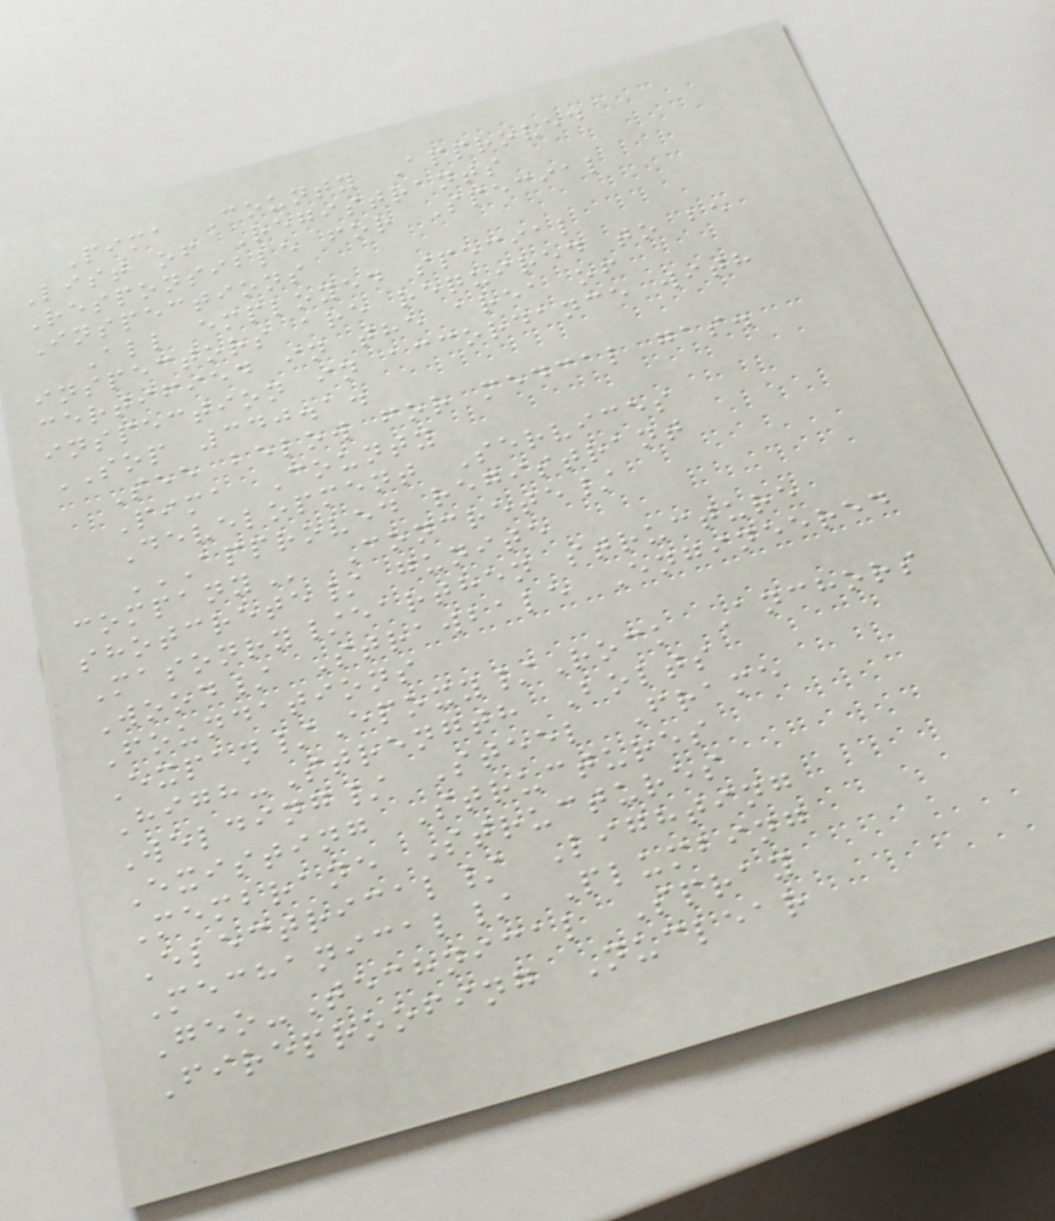Pima County Approved
List of Registrants
Responsible for Special
Inspections
All employed special
inspectors are required to be
certified in the area of
inspection in accordance with
SOP 340.1.
See below for medcal gas.
Pima County
Development Services
APPROVED REGISTRANT
COMPANY Concrete/
shotcrete/ gunite
Masonry/earthen structure
Wood/ Strawbale Engineered
Foundations
Expan/Epoxy/Rock Anchors
High-Strength Bolts
Welding/ Steel Frame
Existing Structures
Membrane Structures
Electrical/ Lighting
Mechanical/ Plumbing
Geo-Technical Spray
Fireproofing Nuclear
